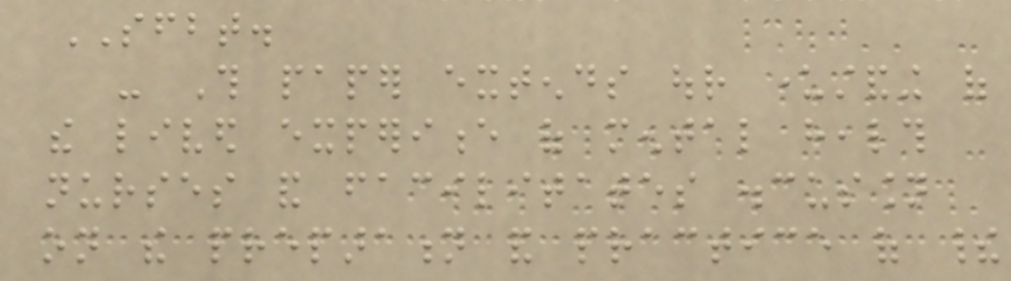SFBT.
- This paper extends our understanding of
the lived experience of mental health
nurses and facilitates discussion
on the preparation and practice of their
